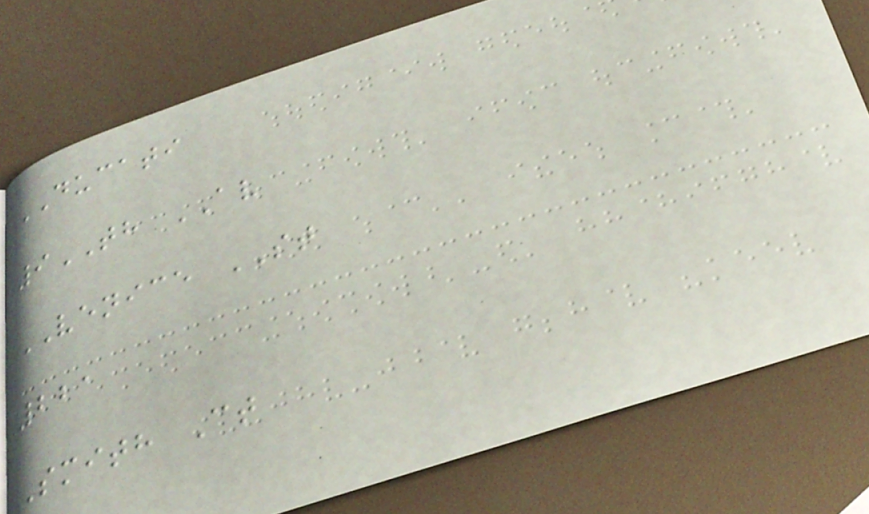DUCATI
9TH AV
VENICE ST
221
Smith Ct
